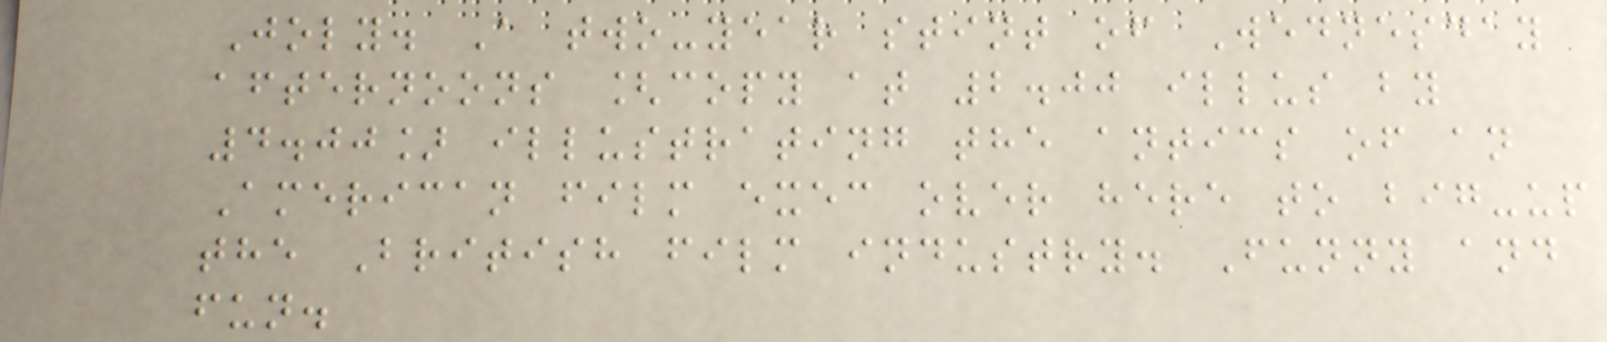Joly. A two-year stint of Wednesday
afternoons [copy at 2.00 illus by
4.00] illustrating the antics of an
American film exec over here to big-up
the British film industry. Funny and
fun.
